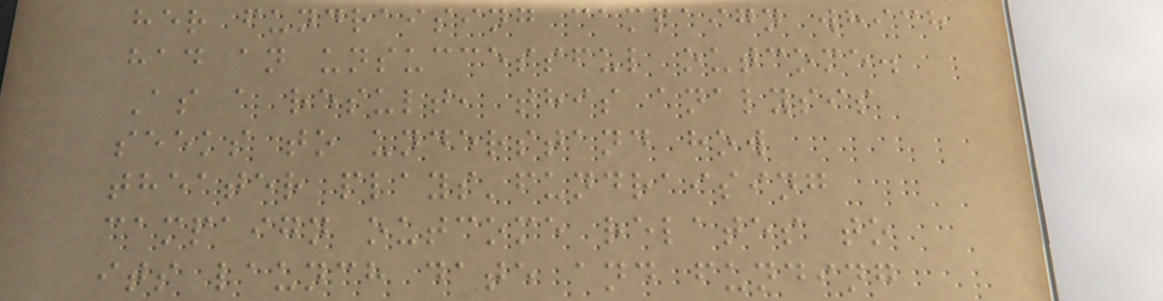her fundraising campaign which
had an unsuccessful outcome.
As a result, this analysis
seeks to understand how
theater plays'fundraising
campaign outcome relates to
its launch date and funding
